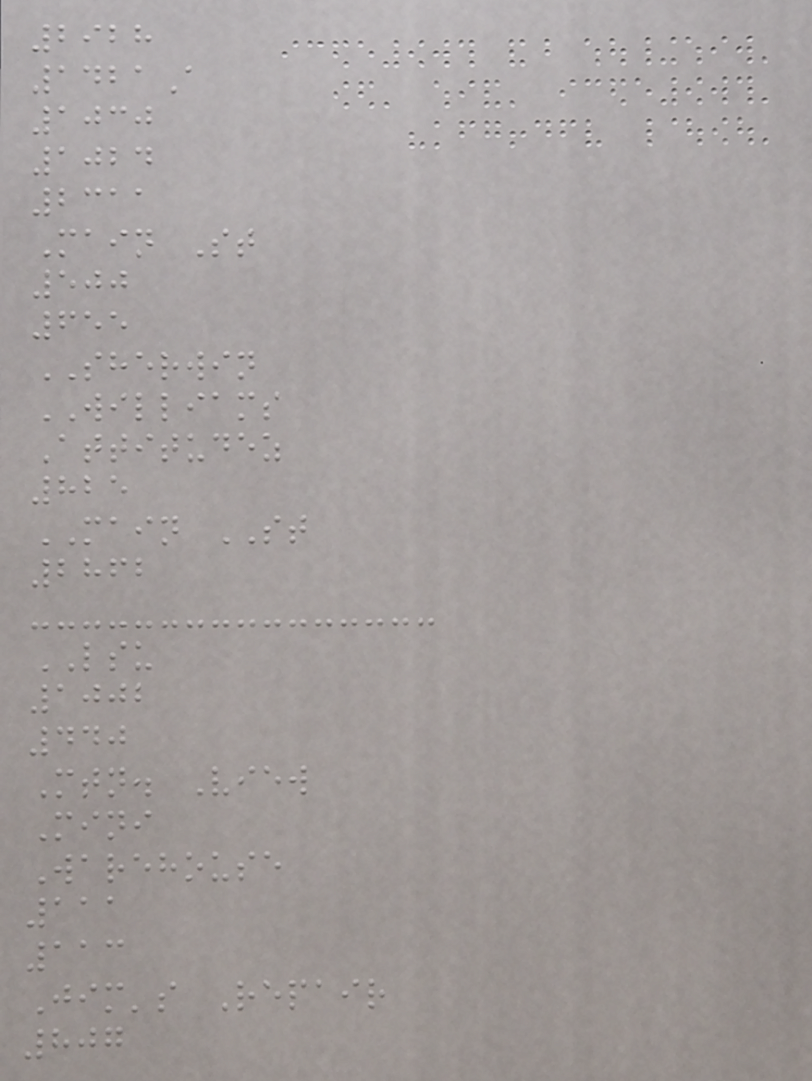2928
1421A
1030
1024
2311
Main St
500
655
SHERWIN
WILLIAMS
Attitudez
825
MAIN ST
2862
LSU
1002
440
Mtn. View
Mini
Warehouse
111
113
Jim's Repair
807
